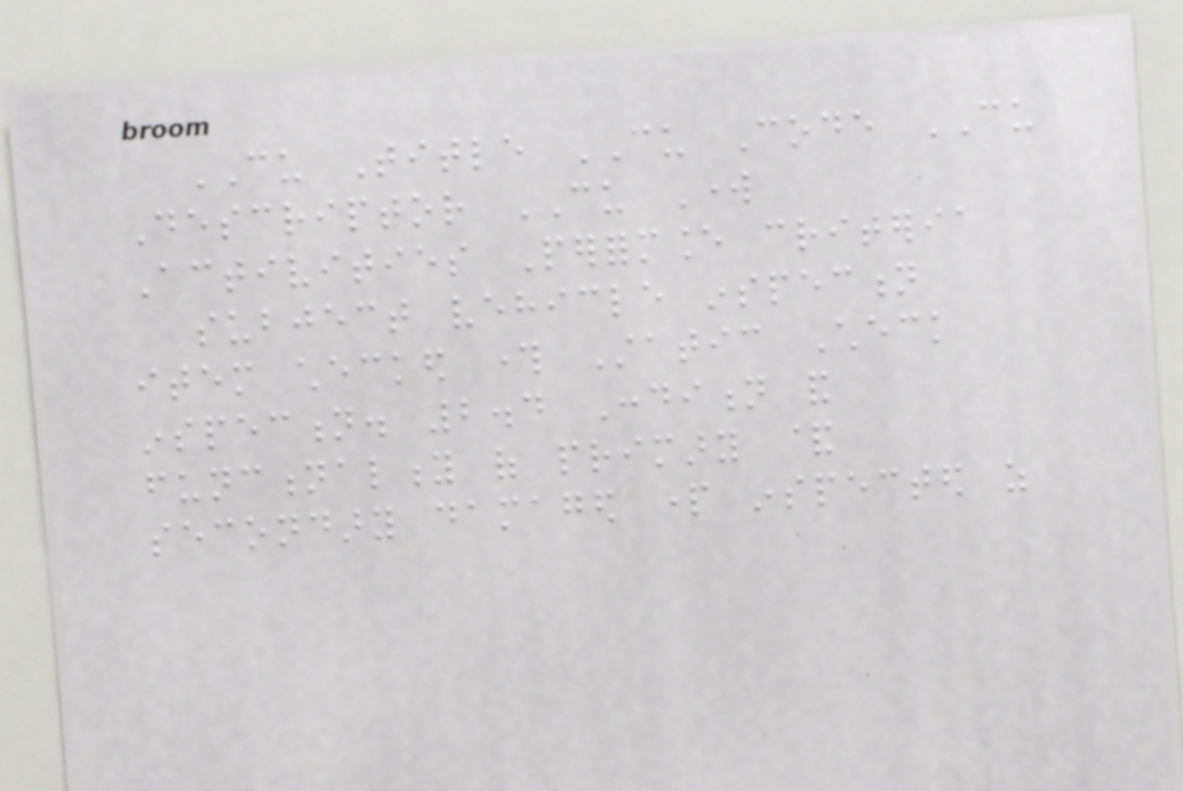CU Title CU Code CU
Descriptor CU Work
Activities Performance criteria
subject vehicle inspection
item checked through Static Check
inspection. 2.4 Condition and
functionality of primary &
secondary damaged part inspected as
